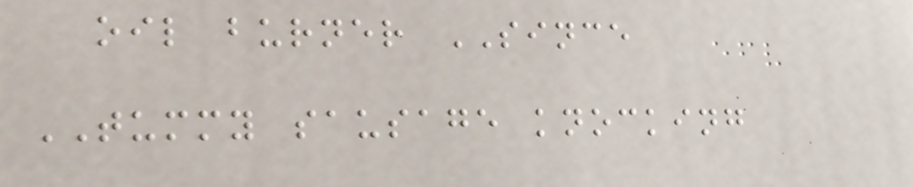oil burner SINCE
TUMMY sausage knocking
